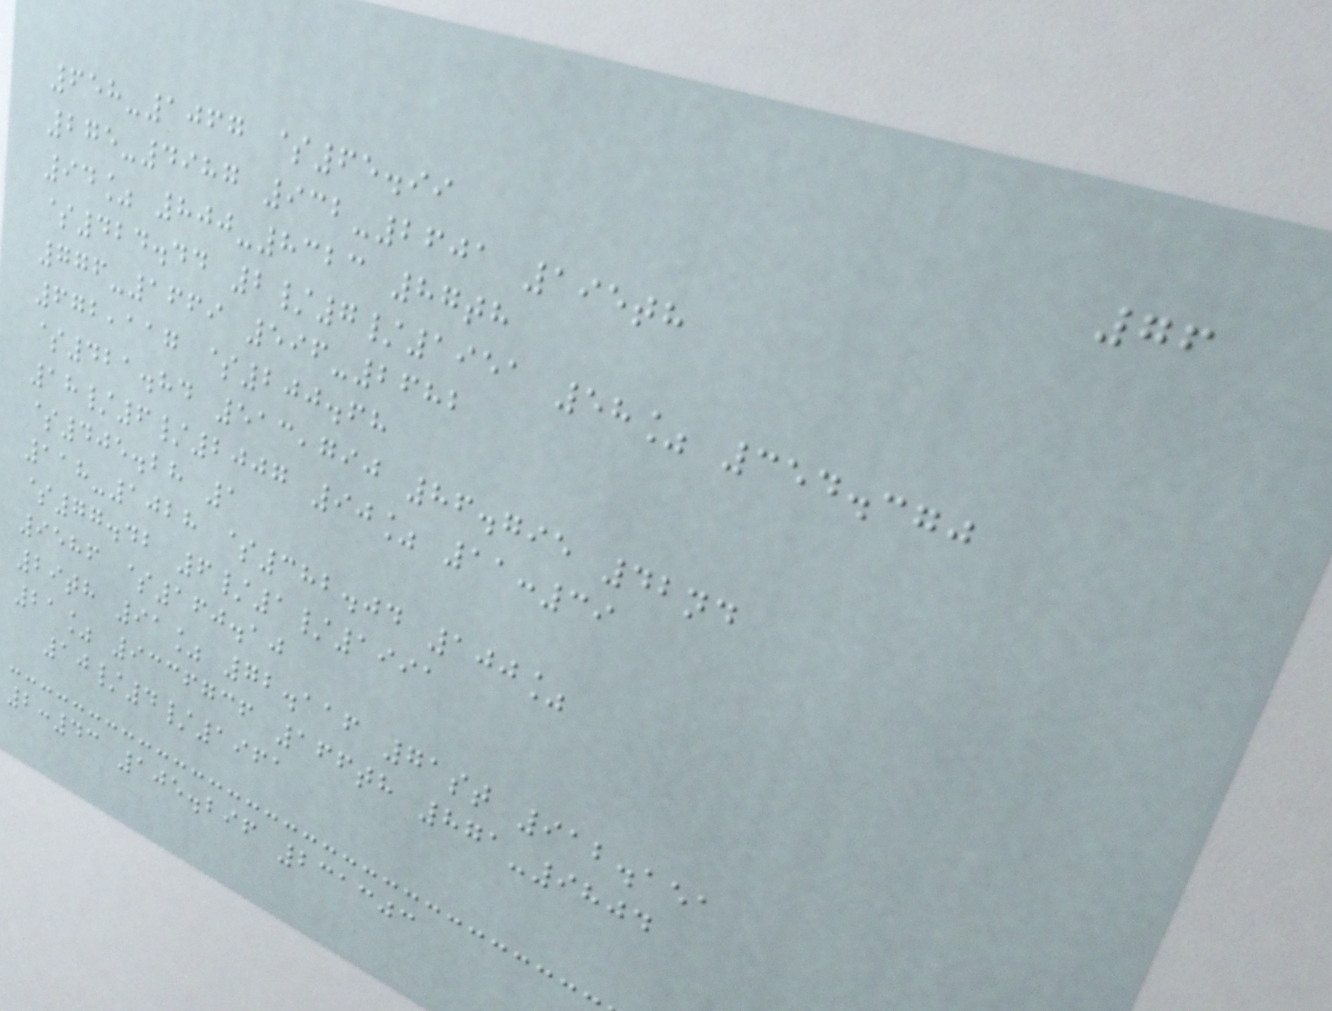76
658-1067 $65.99
275-4987 932-2601 195th
94% 800-8323 87th
$424.44 2/7/1951 58% 354.370
776-1669 596-2682
672,117 $200.68
$421.84 513,790 86.795 42nd
18/6/2007 90% 11:39
$405.28 1
118-1028 $382.04 100%
$77.42 6/1/1991
9586 $160.10
29th 91% 72.116 71st 912.151
21% 9336736 166th 871-9804
10/4/1961
2:43 105.296 231303
